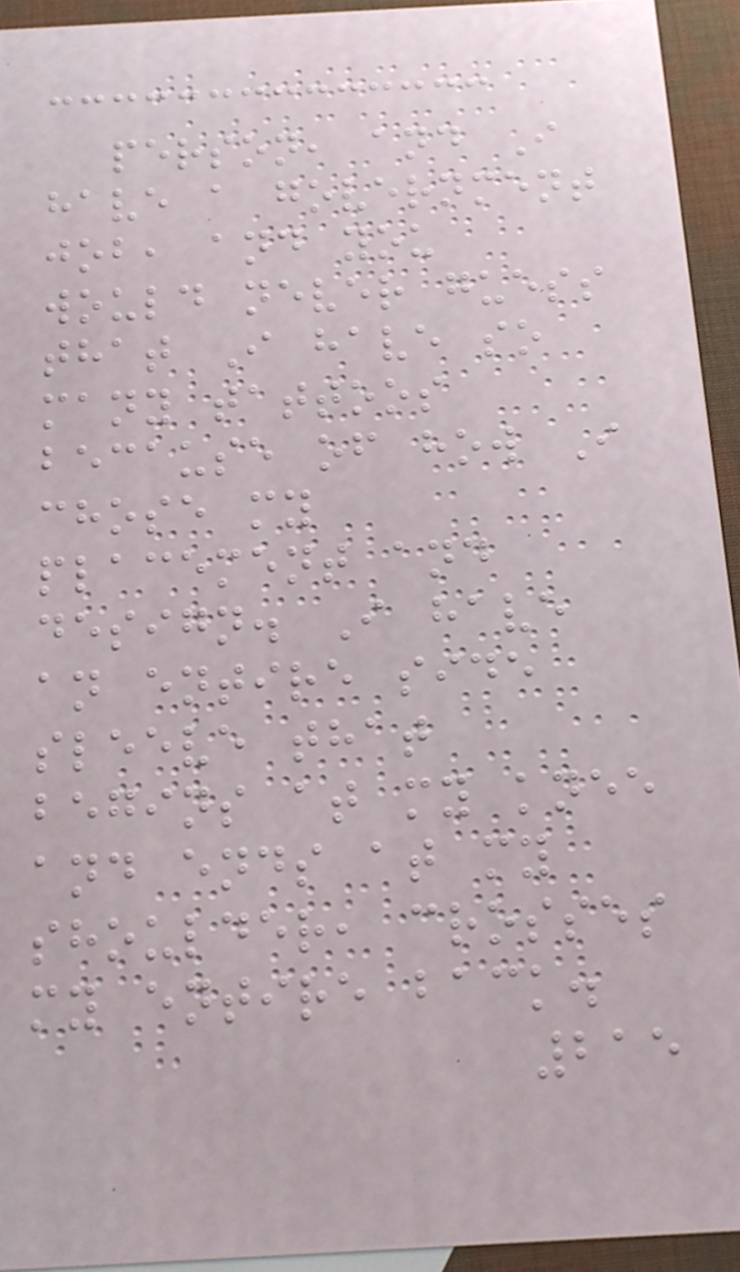person, and I
have a government
job, and you
would never guess
that I have so
many tattoos
because of how I
chose my
placement and
design. I have
an entire side
sleeve that
begins at my knee
and ends at my
shoulder, crosses
my entire back.
215
